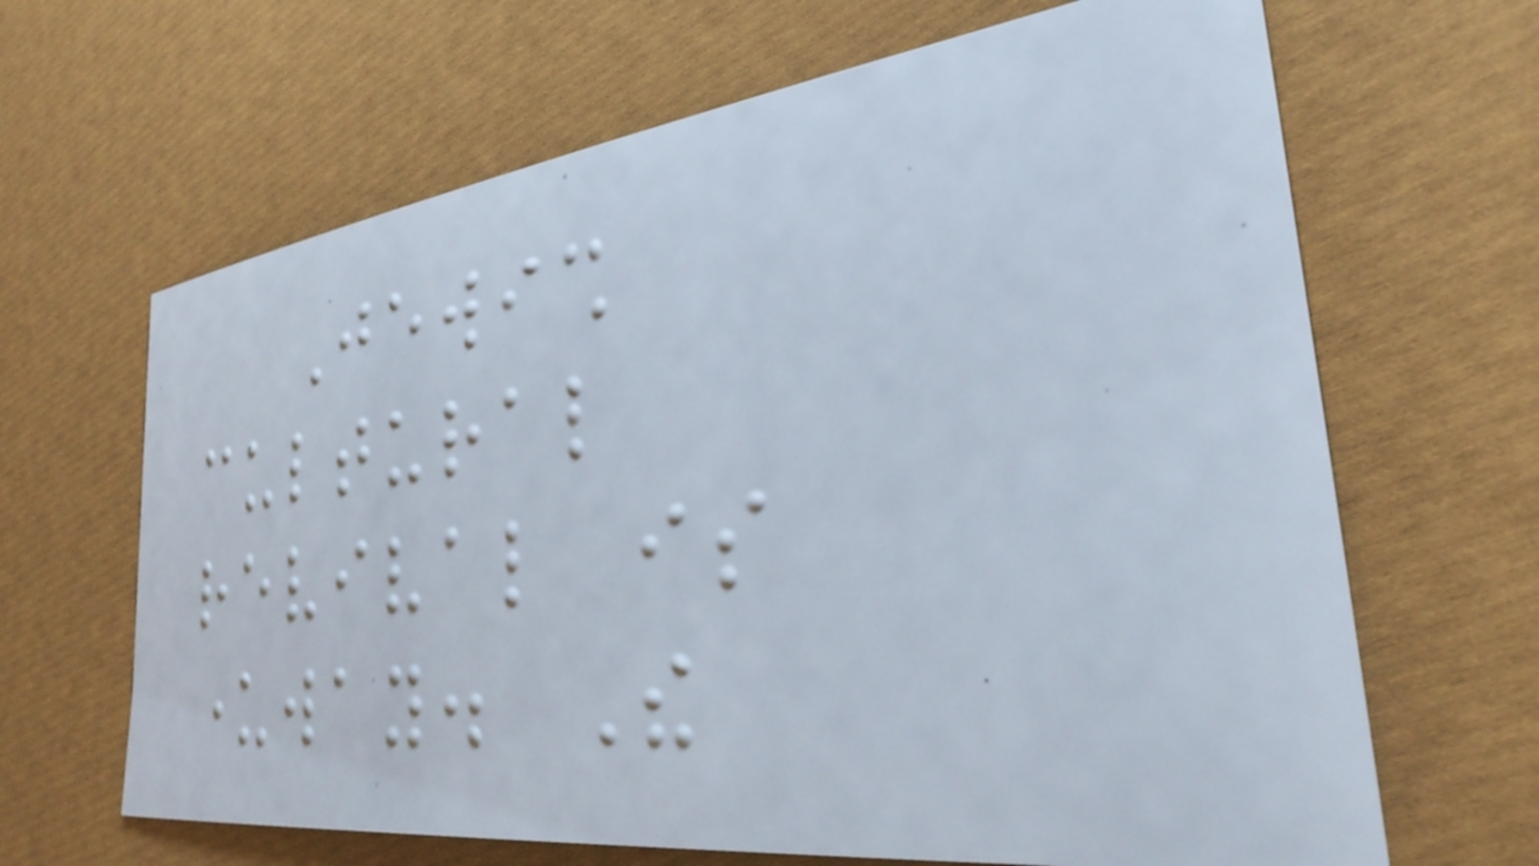Jewish
cultural
revival is
underway. The
